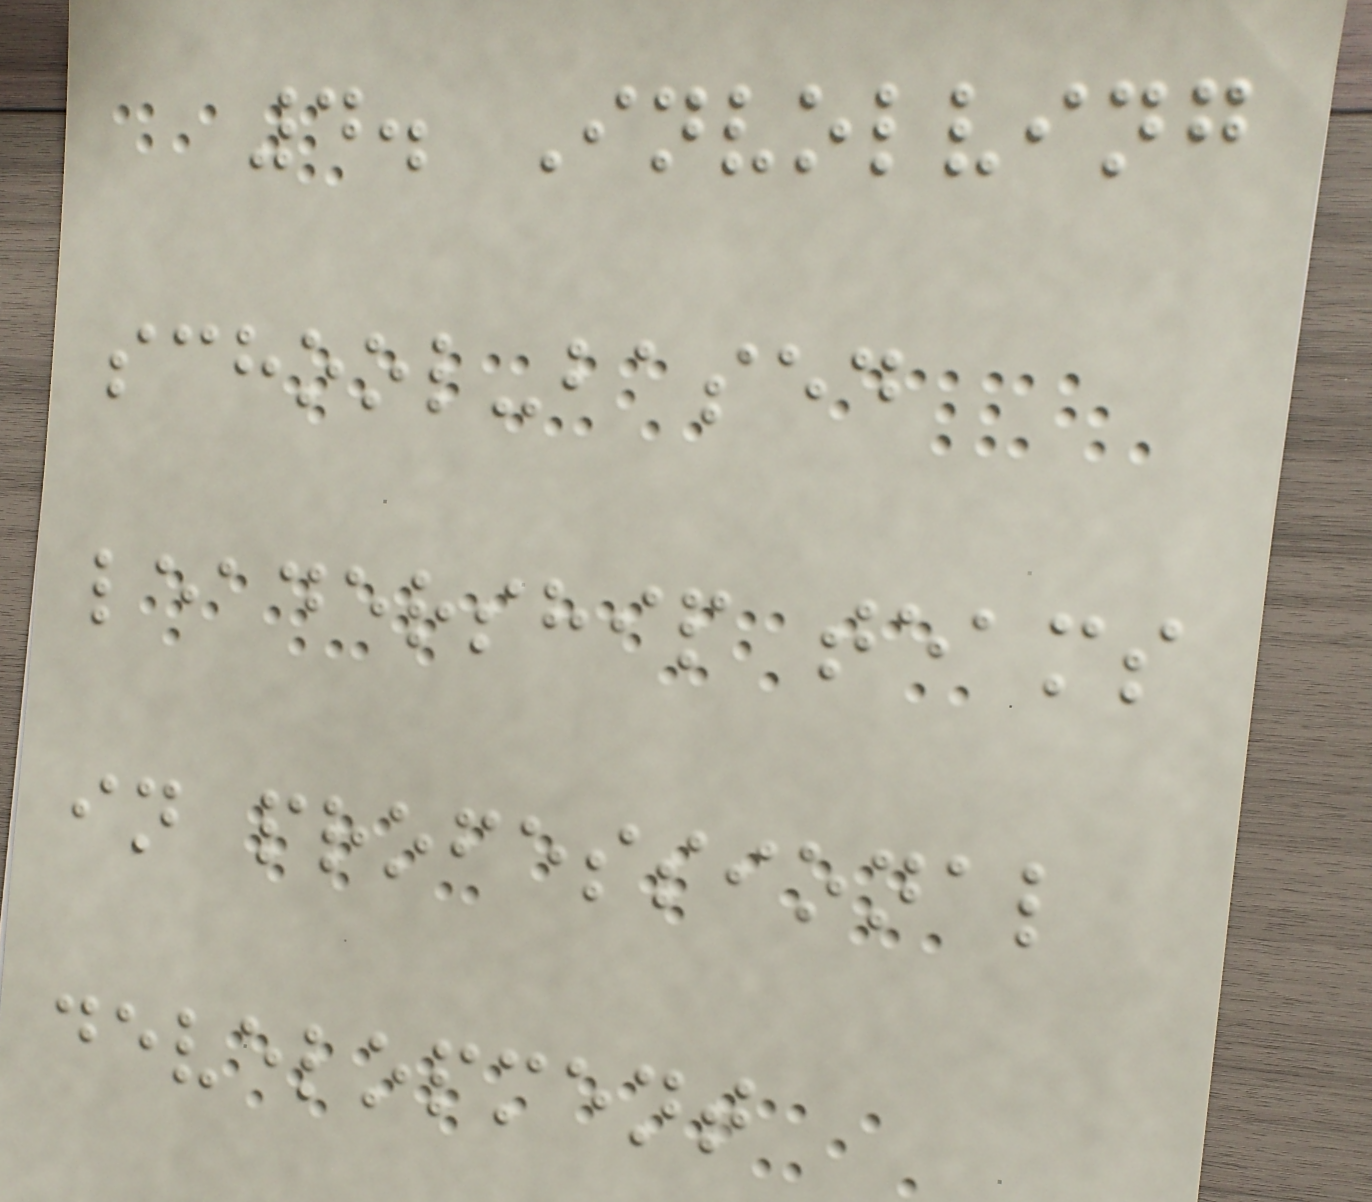4. Involving
school-based
leadership teams
in professional
development
